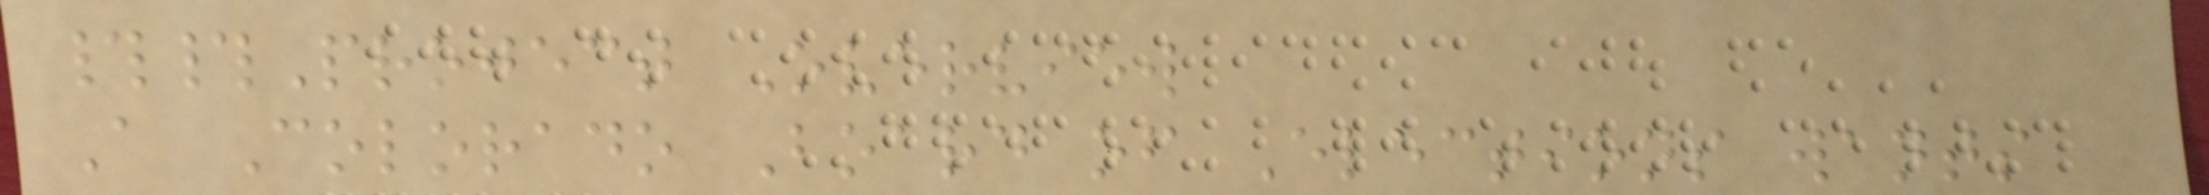##Project Overview
A Colorado Board of Elections wants
